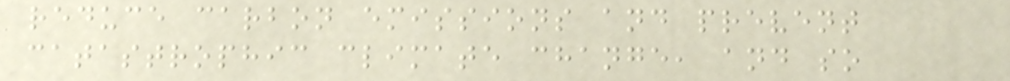reduce carbon emissions and prevent
catastrophic climate change, and so
